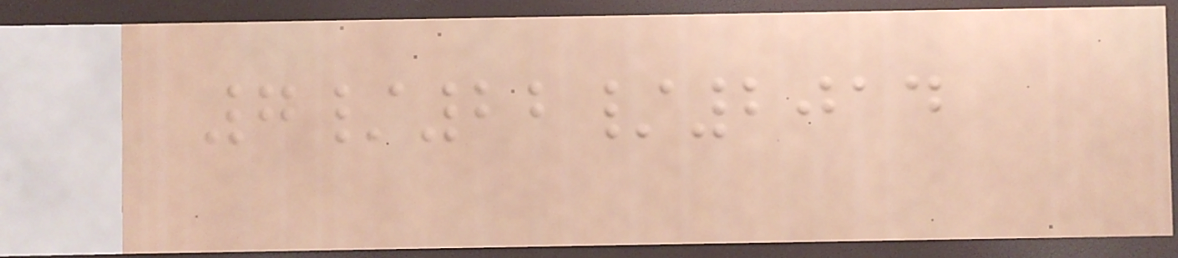7/22/2014
